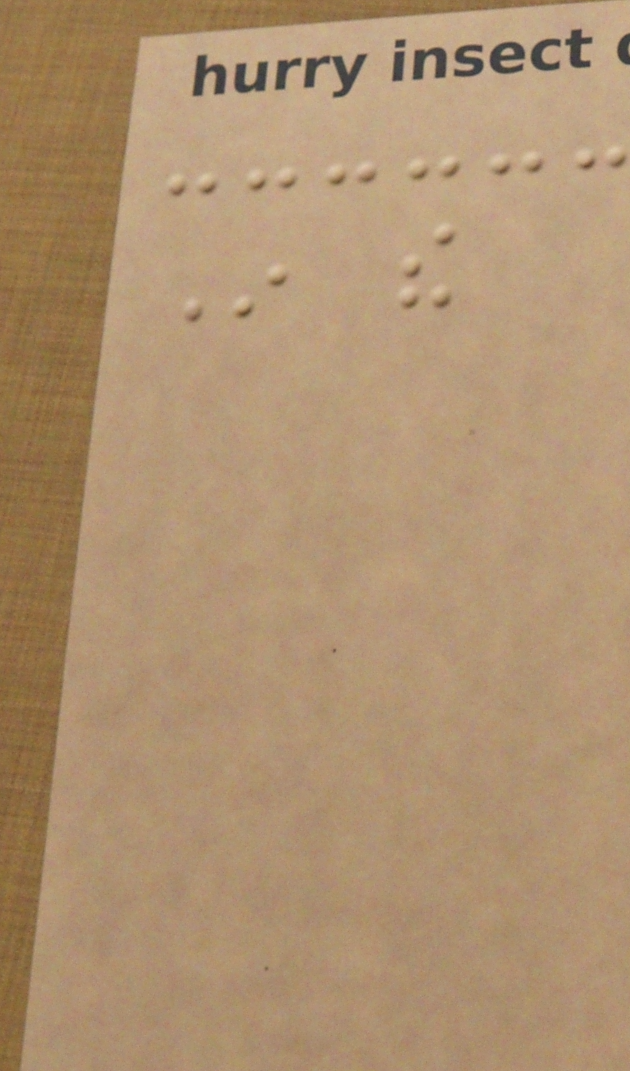In the
